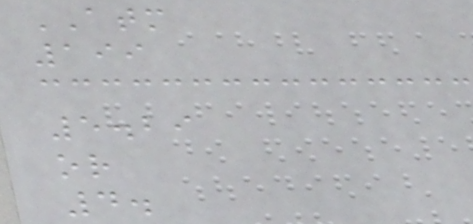ATM
199
5.29
or
4.
